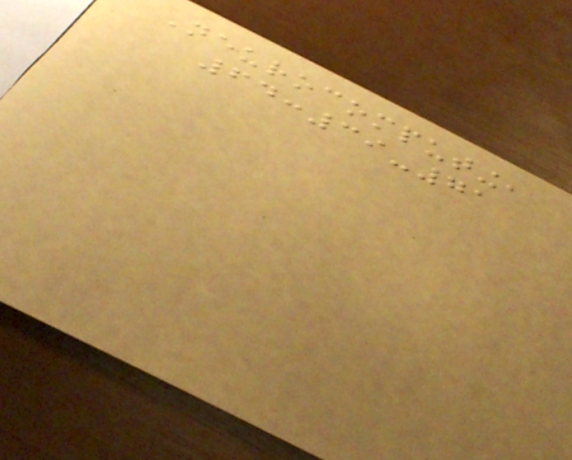Neurocomputing,
64:39-71
